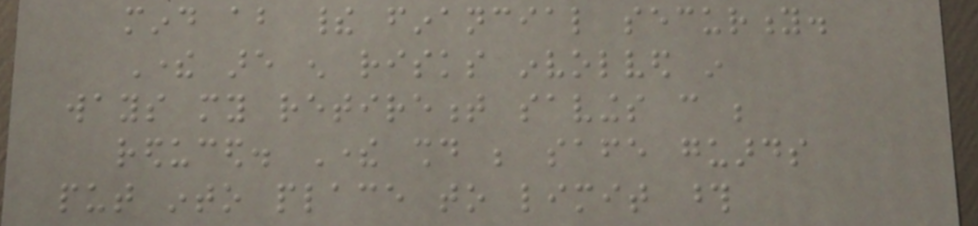mind about their financial security.
There are enough risks involved in
ways my retirement savings can be
reduced. There should be safe guards
put into place to limit those
